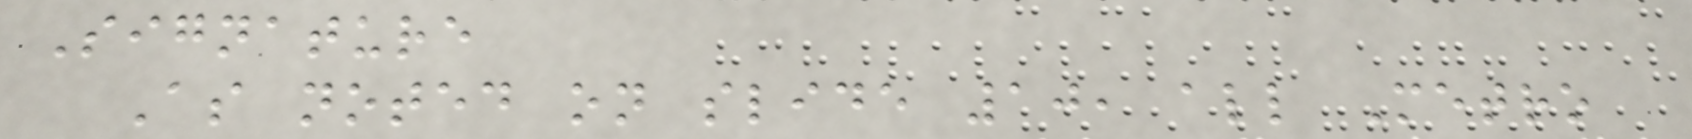Signature
As noted on slide 10, all Metro
